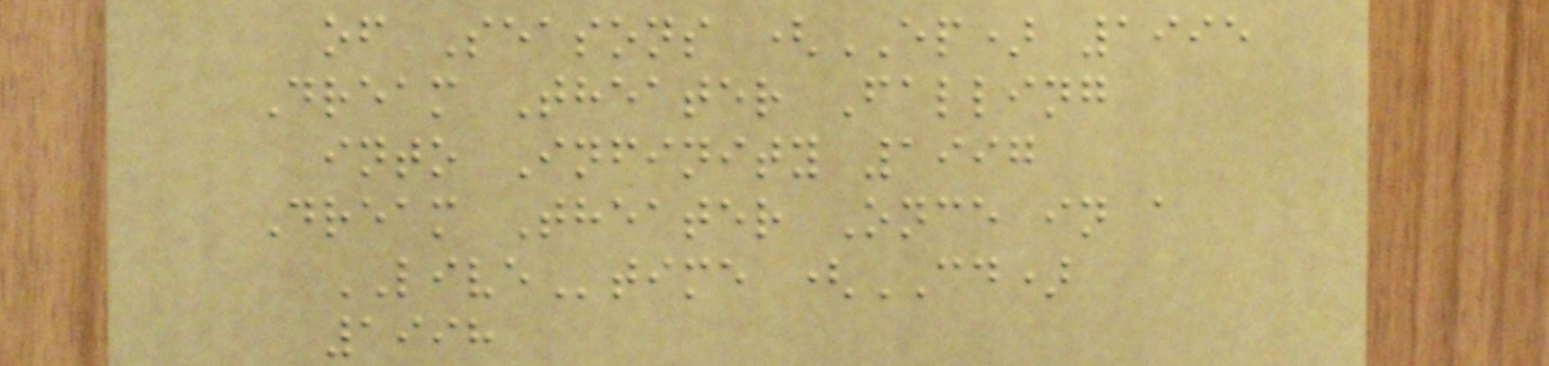of Seasons (EP) 1995
Dream Theater Falling
into Infinity 1997
Dream Theater Once in a
LIVEtime (CD)
1998
